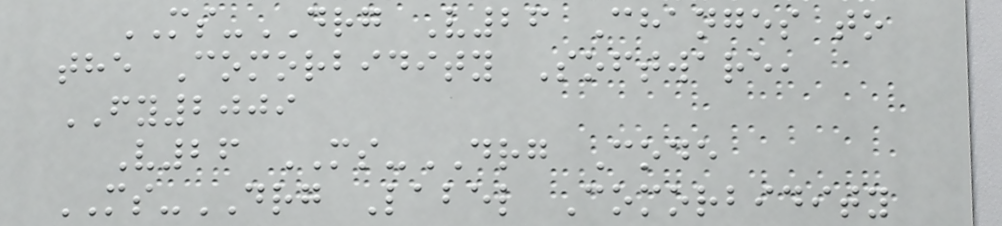MS-DRG V26 Changes to
the Comorbidity Software,
FY2009
V26 MS-DRG Code
MS-DRG Label Comorbidity
